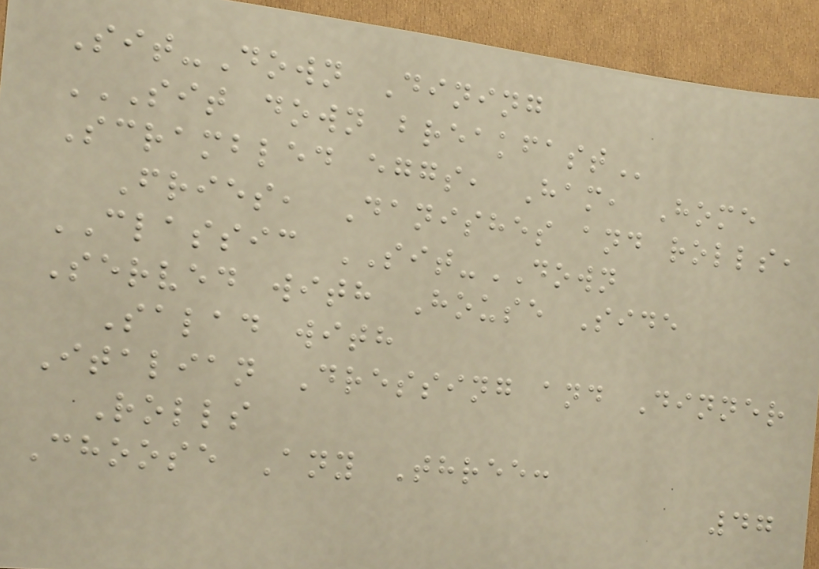Sit-Down Dining
SIT DOWN BREAKFAST
Scrambled eggs, Ham, Home
Fries, Danishes and rolls,
CLASSIC SIT-DOWN
Served with House Side
Salad with
Italian Dressing and Dinner
Rolls
Choose Any Three:
47
